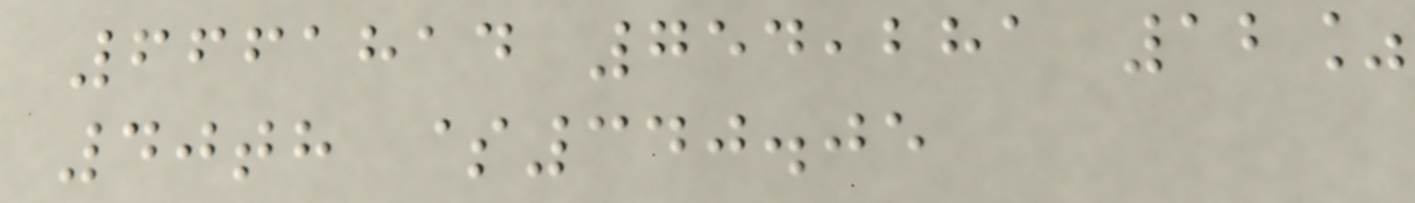6661814 754,281 12%
40th $340.05
